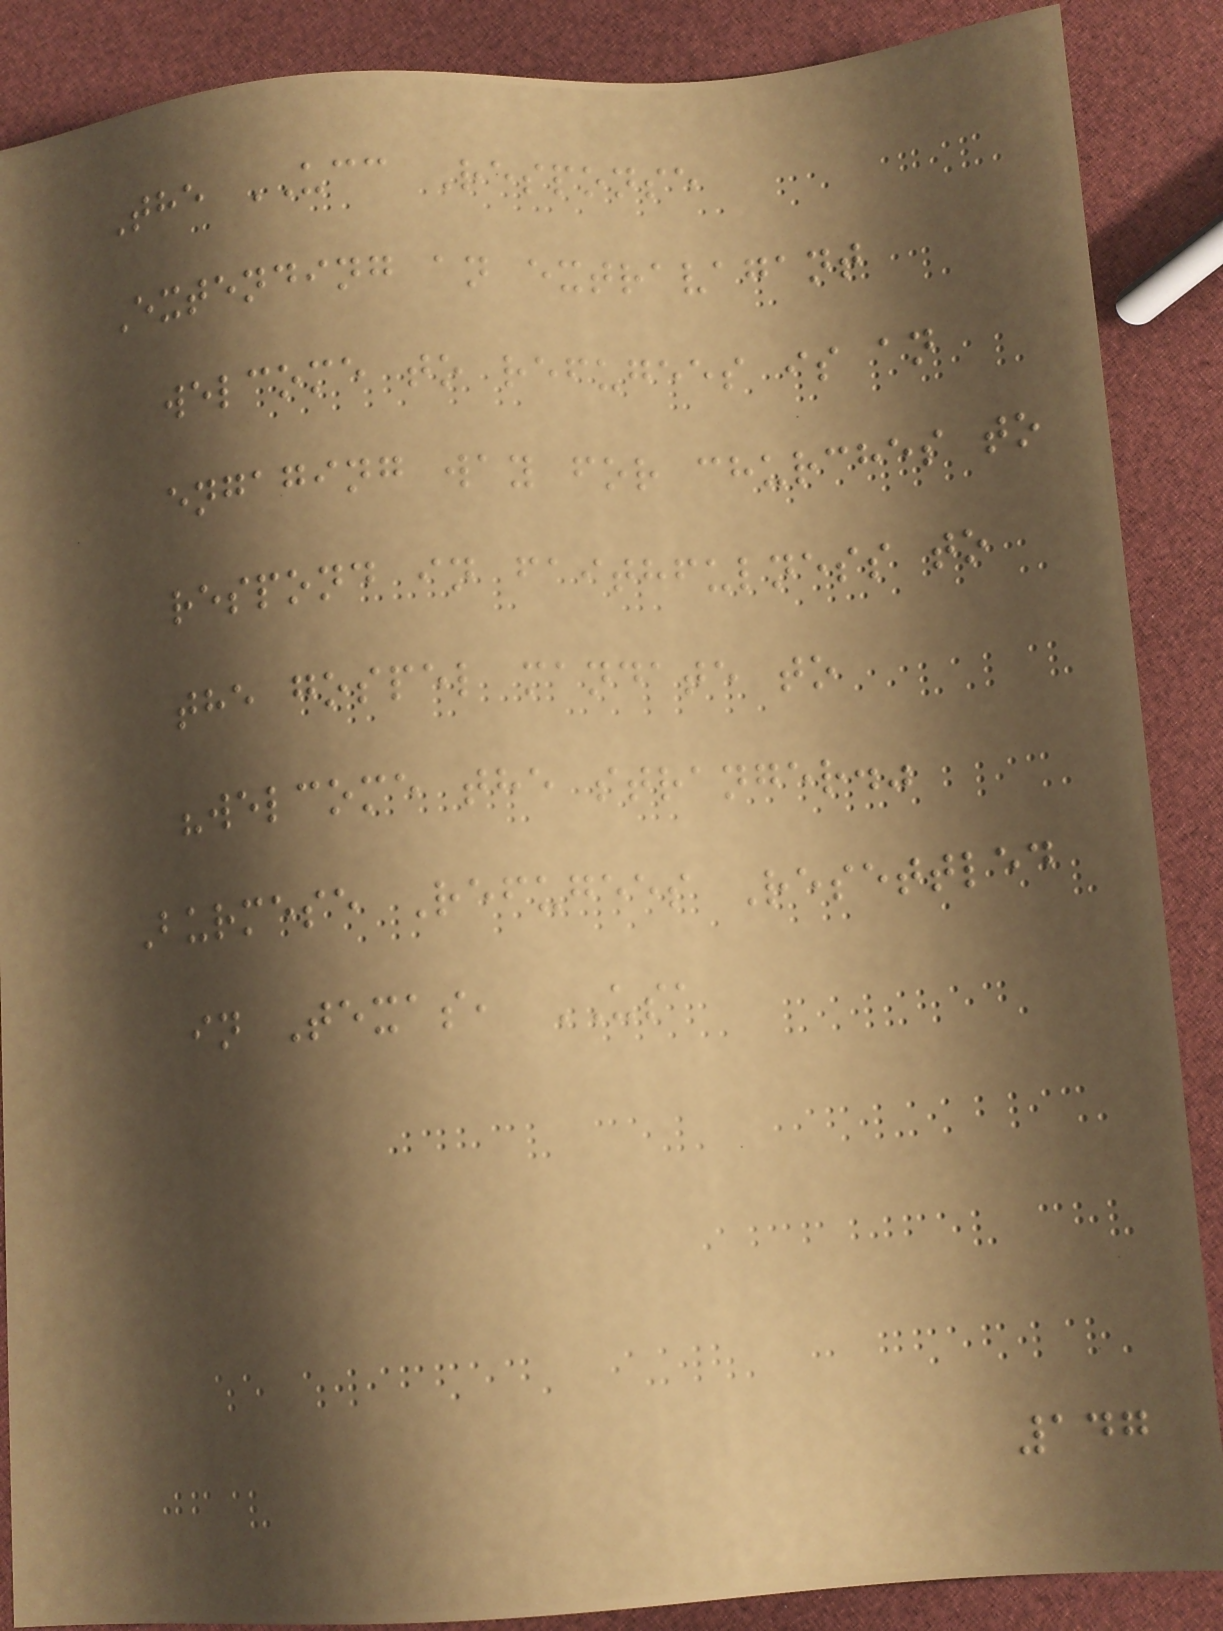The UCC Response
Extending an extravagant
welcome to refugees is an
engaging way for churches to
respond in faithfulness to
the gospel mandate to
"welcome the stranger."
Burmese Refugees Resettled
in Texas, USA
147
